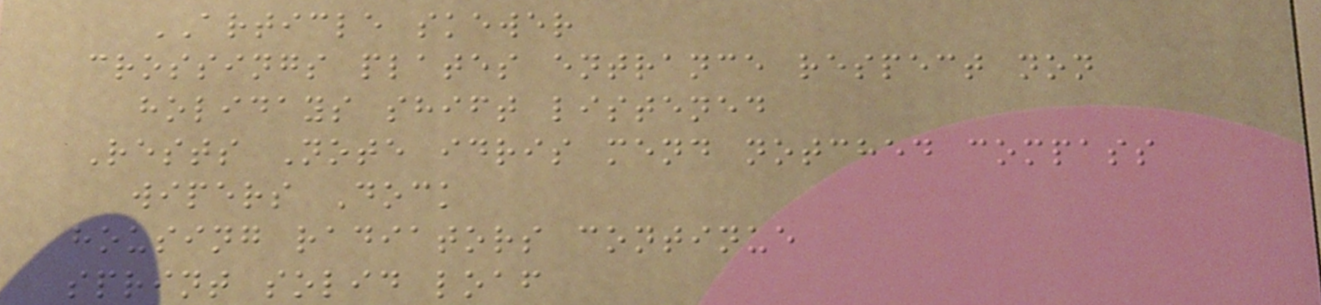ARTICLE skewer
crossings plates entrance respect non
holidays shift listened
Rests Note idris mend notched compass
wipers Dock
housing radiators continue
sprint solid loaf
